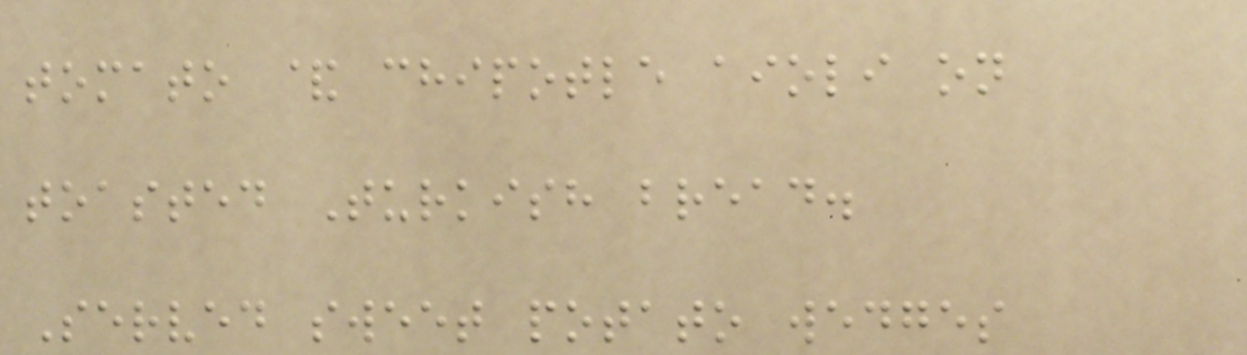tomato & chipotle aioli on
toasted Turkish bread.
Served sweet potato wedges
